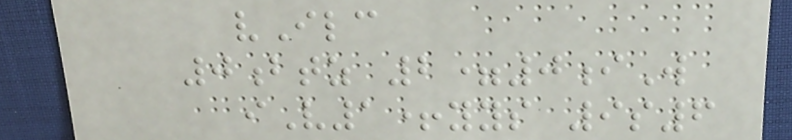vIlc
0btz 2=0iW
iV1+yys 9s6
